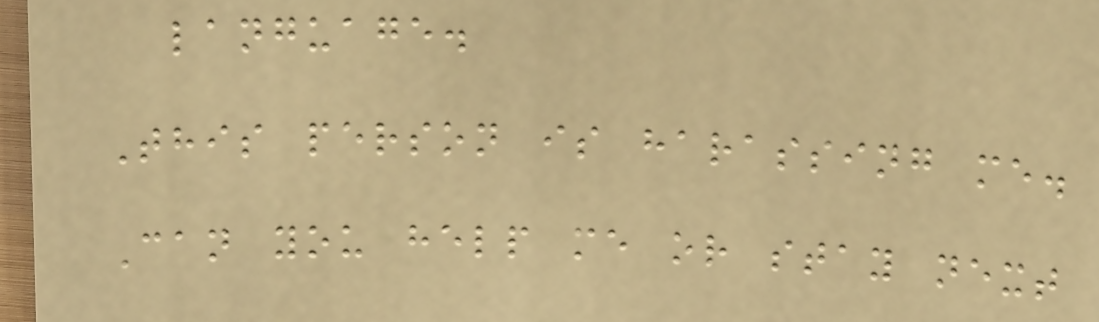language.
This person is harassing me.
Can you help me or stay next
